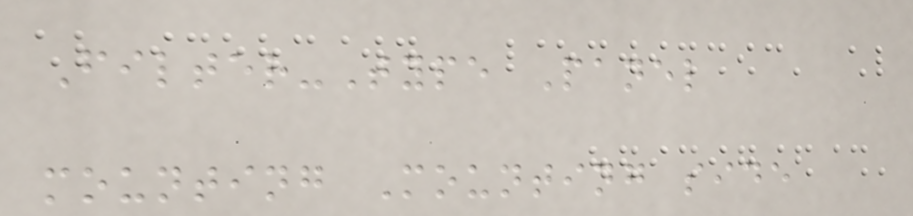Filter-Type Panel
mounting Mounting side
